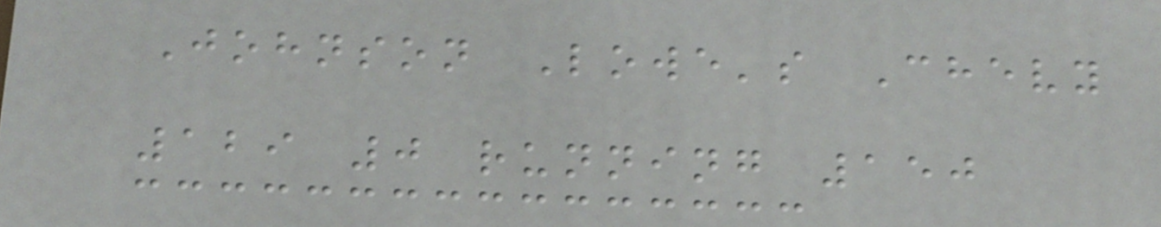Johnson Lowe's Chevy
129 0 running 150
